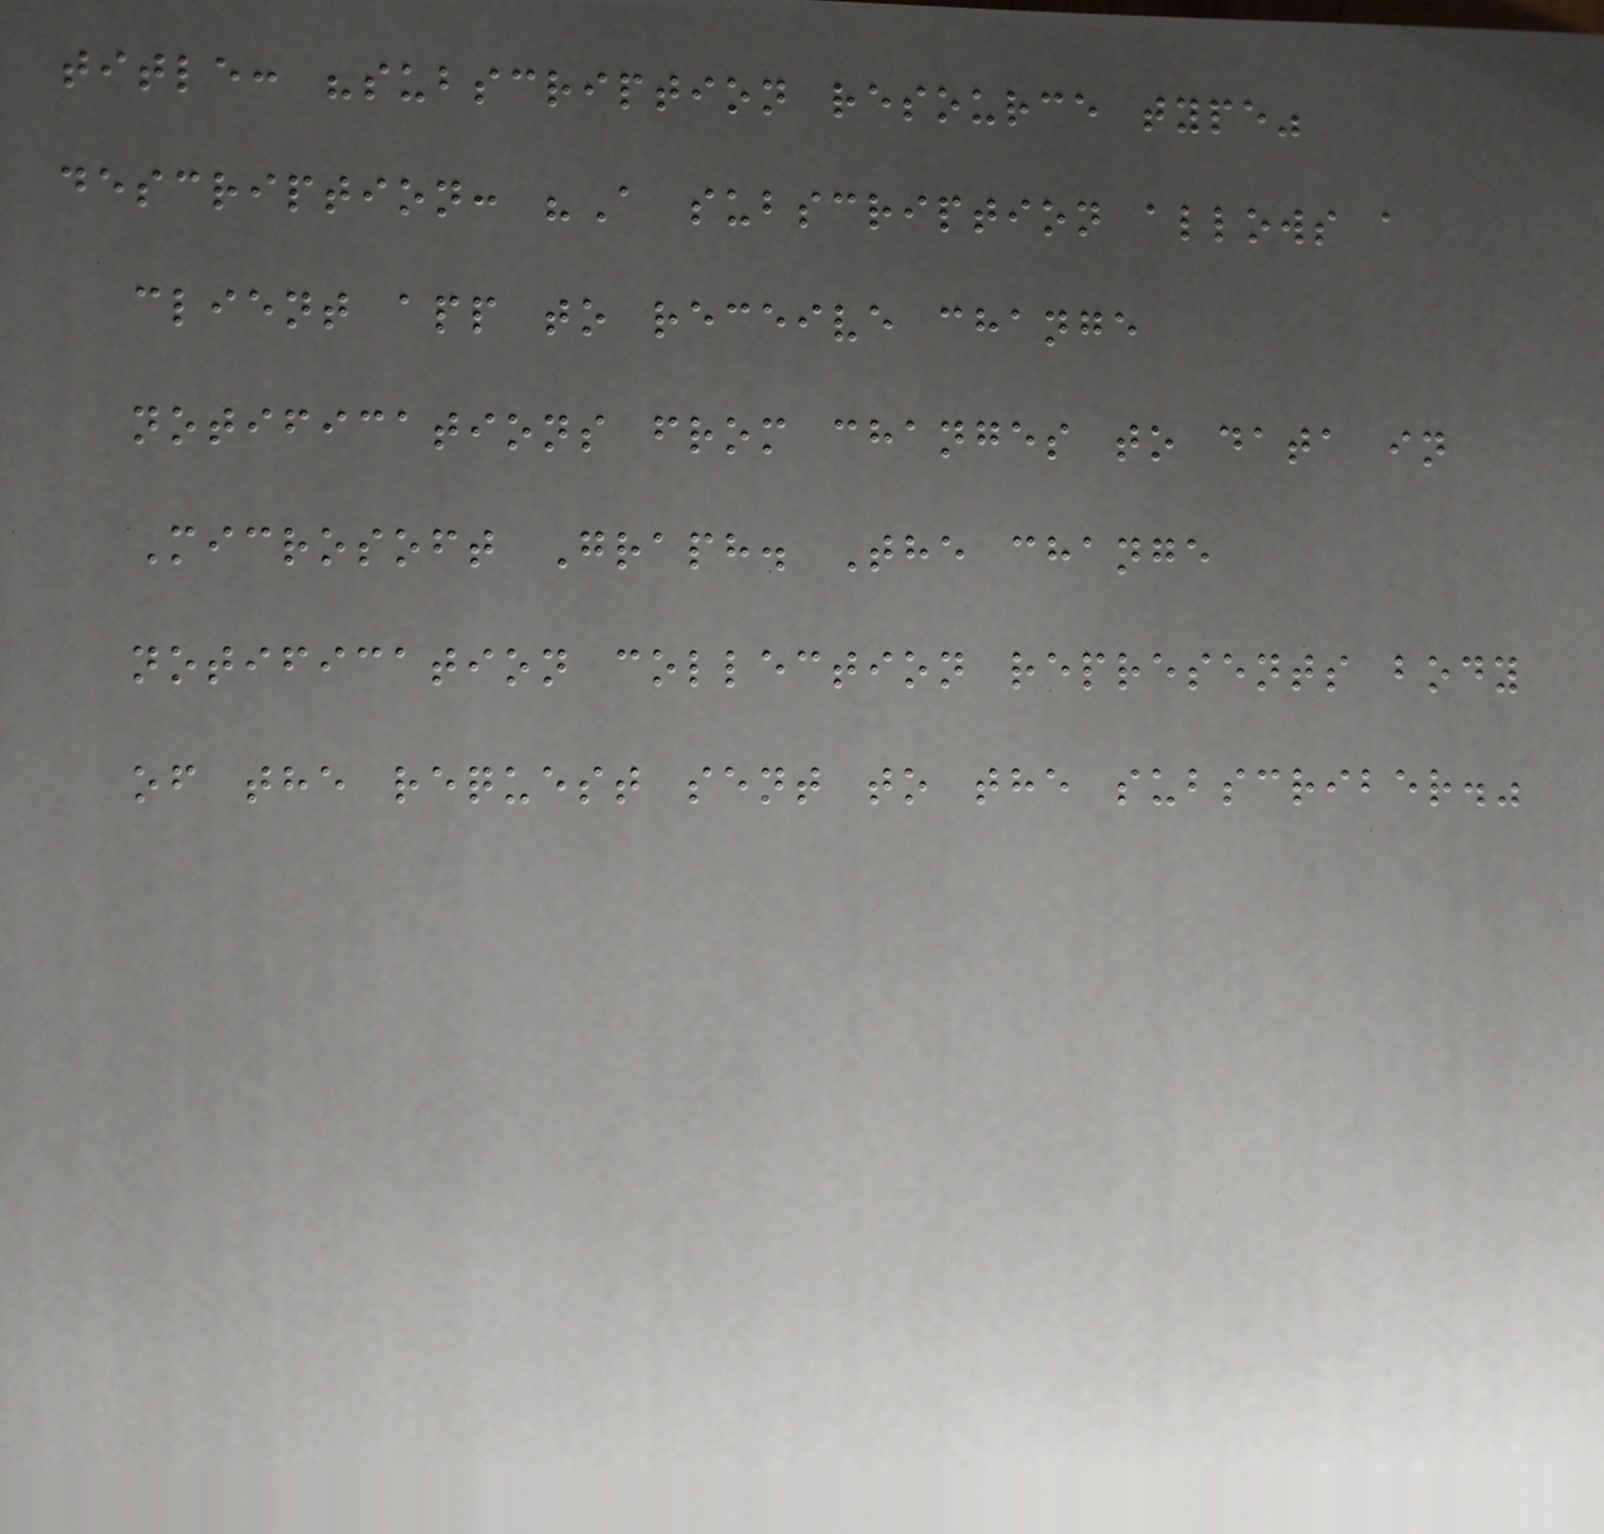title: "subscription resource type"
description: "A subscription allows a
client app to receive change
notifications from changes to data in
Microsoft Graph. The change
notification collection represents body
of the request sent to the subscriber."
